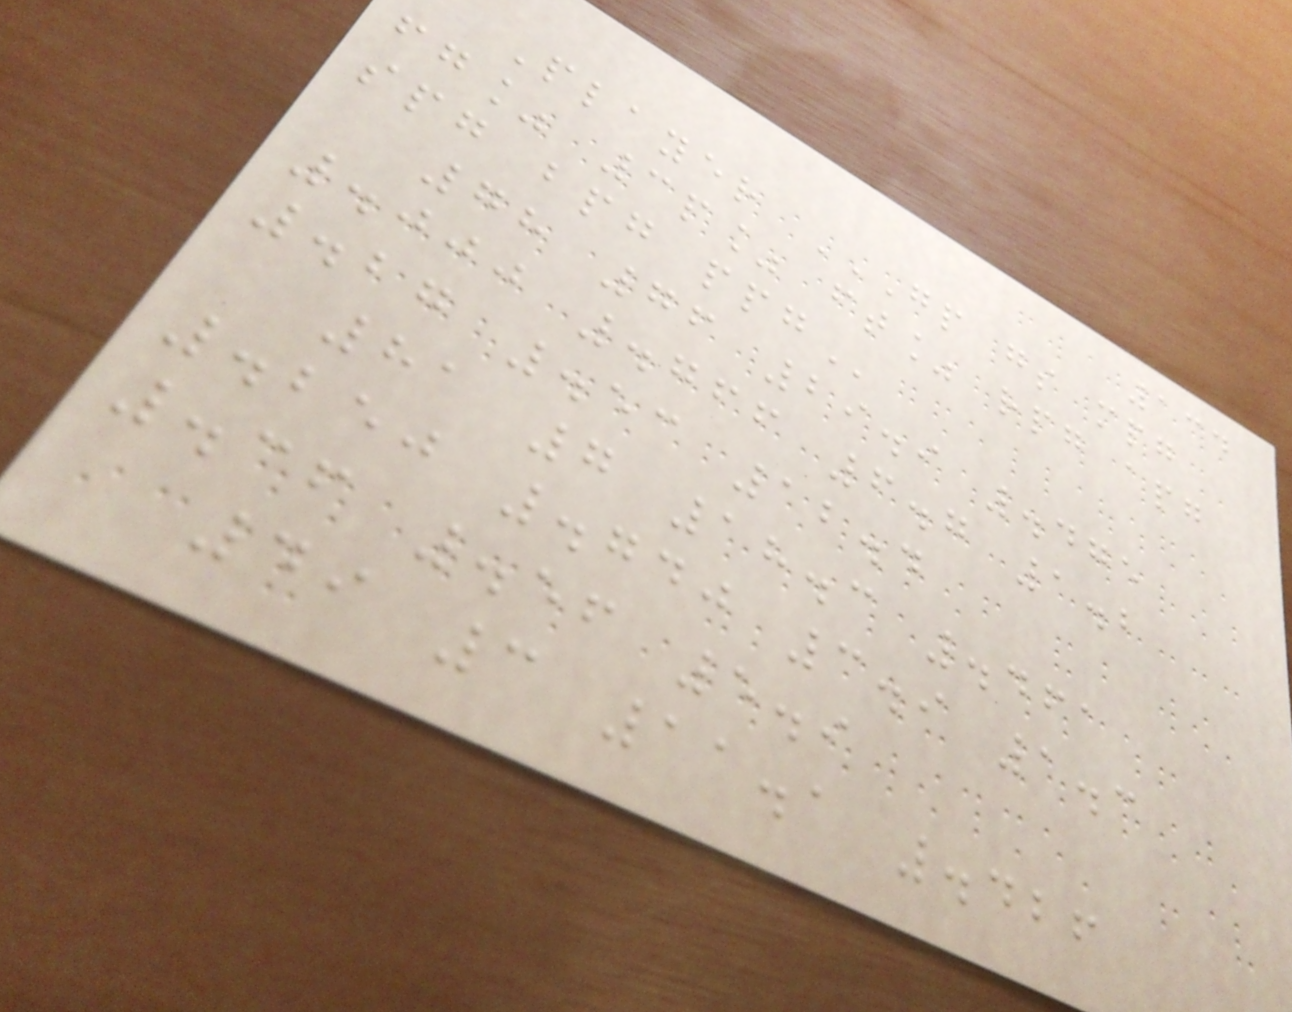134
Player GP GS MPG
FG% 3P% FT% RPG APG
SPG BPG PPG
78 76 29.9 .475
.000 .766 6.7 1.2
.27 .53 12.4
81 7 18.3 .461
.250 .740 3.9 1.3
.36 .56 5.9
49 3 11.1 .426
